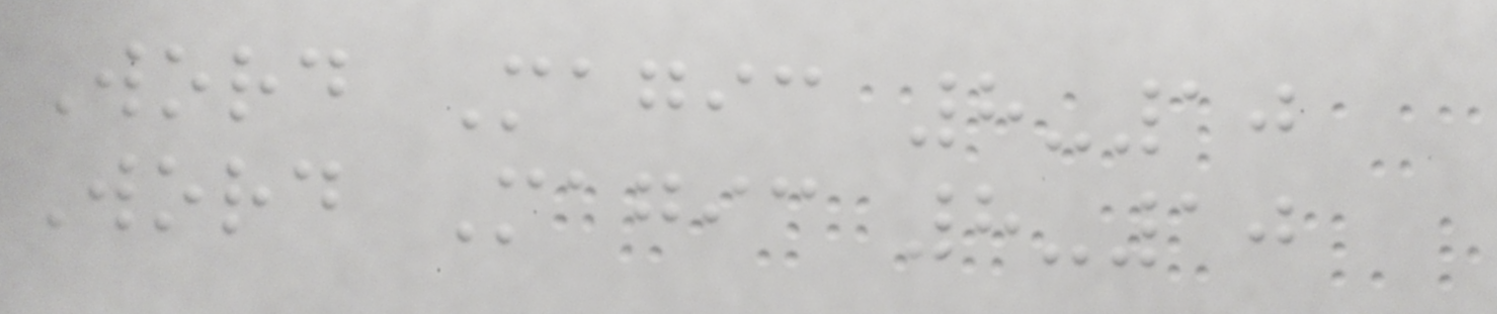Word Magic 8-10
Word Magic 8-10
